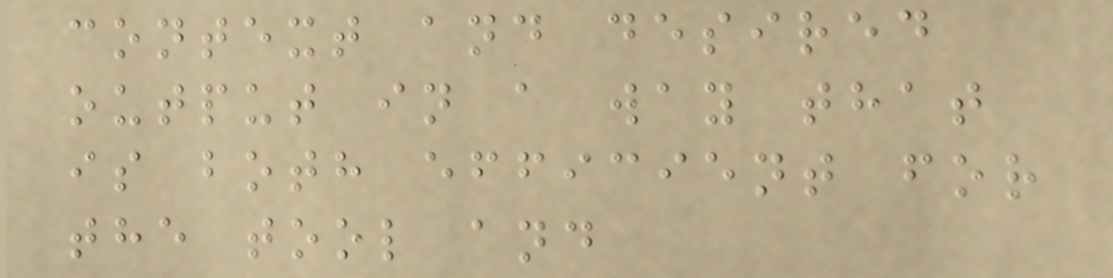context and desired
output in a way that
is both efficient for
the tool and
